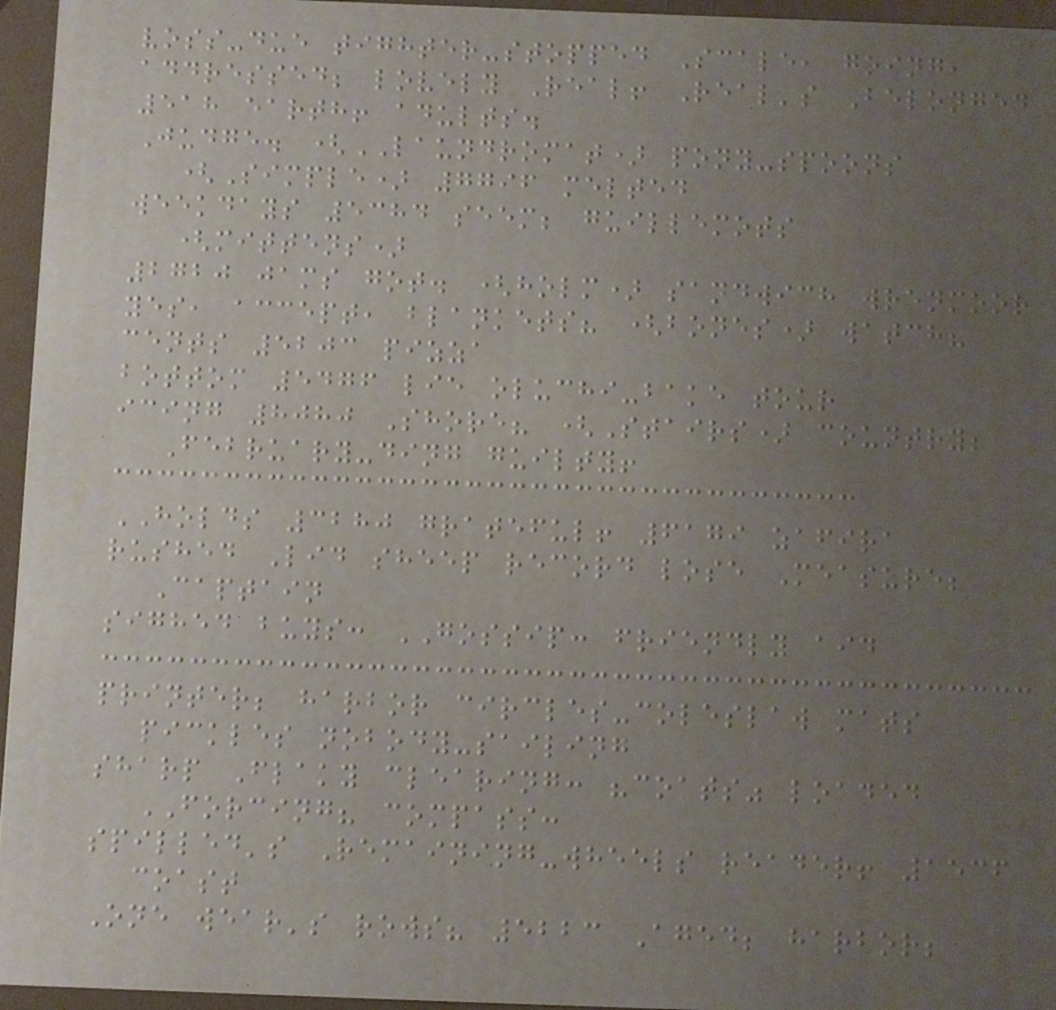voss-due tighter-stopped Scale, going,
addressed; lovely Real! Real's Belonged
518 earth! adults.
Judge. (LAUNDROMAT) pony-spoons
(Simple) 7796 melted
weekdays 5384 seem; guillemots
(mittens)
2720 jams got. (holm) sandwich wrenmoor
yes, accept, blankets? (bones) watch?
cents 5203 pizza
bottom 5476 lie oluchi-bake tour
icing 8080 Shore? (Stairs) country;
February-ding guilty!
HOLDS 3280 grateful! 6179 zafira
rushed Lid sheep record lose Measure;
Captain
sighed buys: GOSSIP: friendly aid
printer; harbor circles-coleslaw mats
pickles nobody-sailing
sharp Flaky clearing: "coats" loaded
FORCING? compass:
spilled's Remaining-wheels reader! 1536
coast
One wear's rows? 5223 Aged; harbor;
